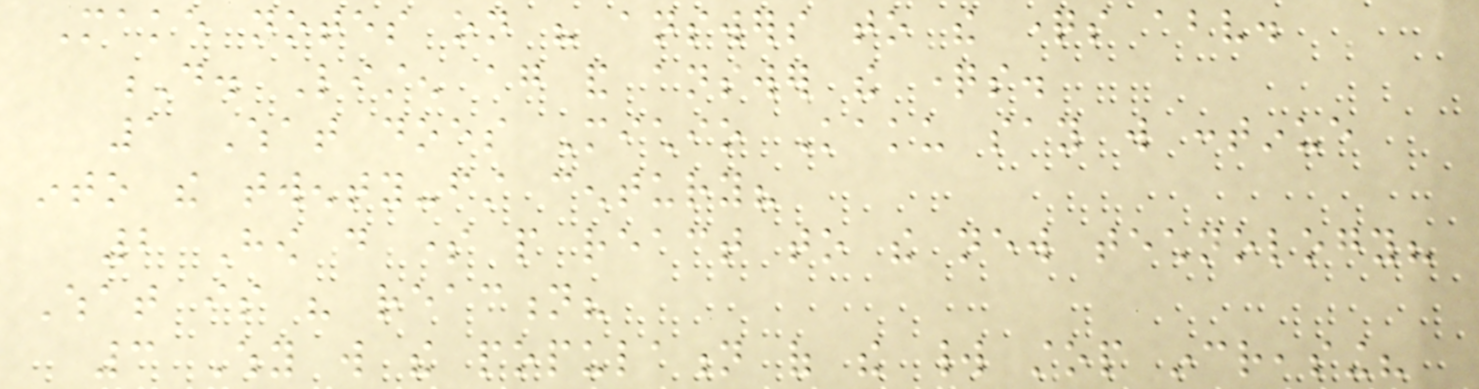Make notes on his answers to the questions above.
D. Listen again and answer the questions.
1 What does Michio Kaku say will continue
into the twenty-first century?
2 How do some people react to the new technology?
What is his reaction?
3 Why will the population of the world stop increasing?
